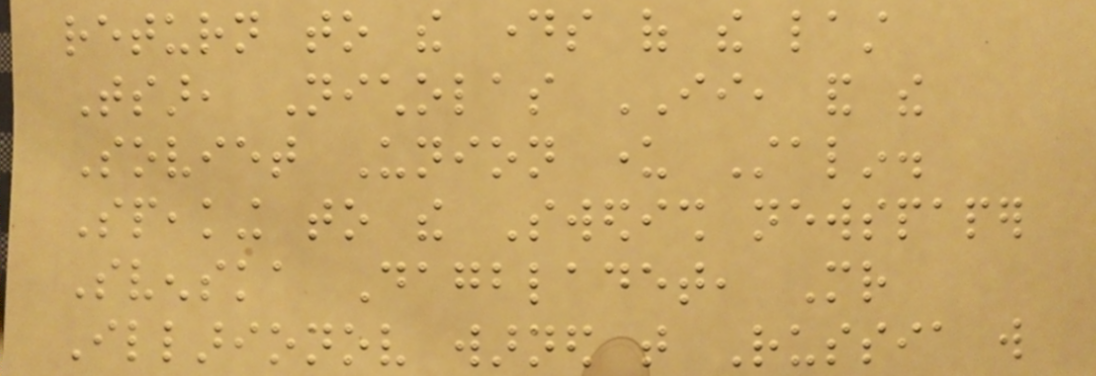return to the days of the last
Tsar, Nicholas II, and the
Soviet Union under Stalin.
Speaking to the Swedish newspaper
Svenska Dagbladet, Mr
Illarionov warned that Russia will
